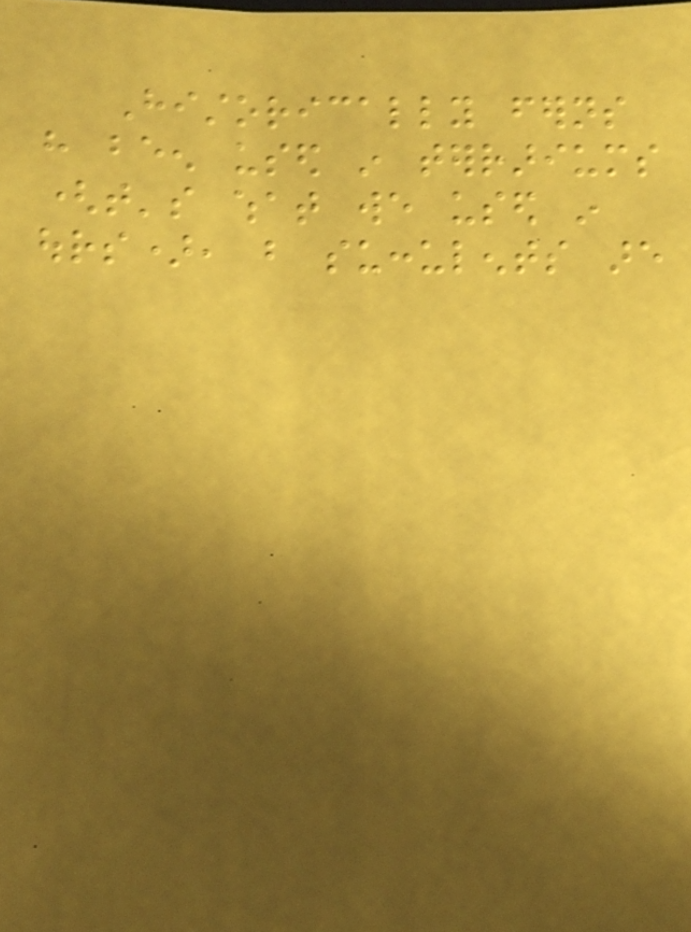Historically ferns
have been used in terrariums
(that's what we used in
ours), but succulents are
